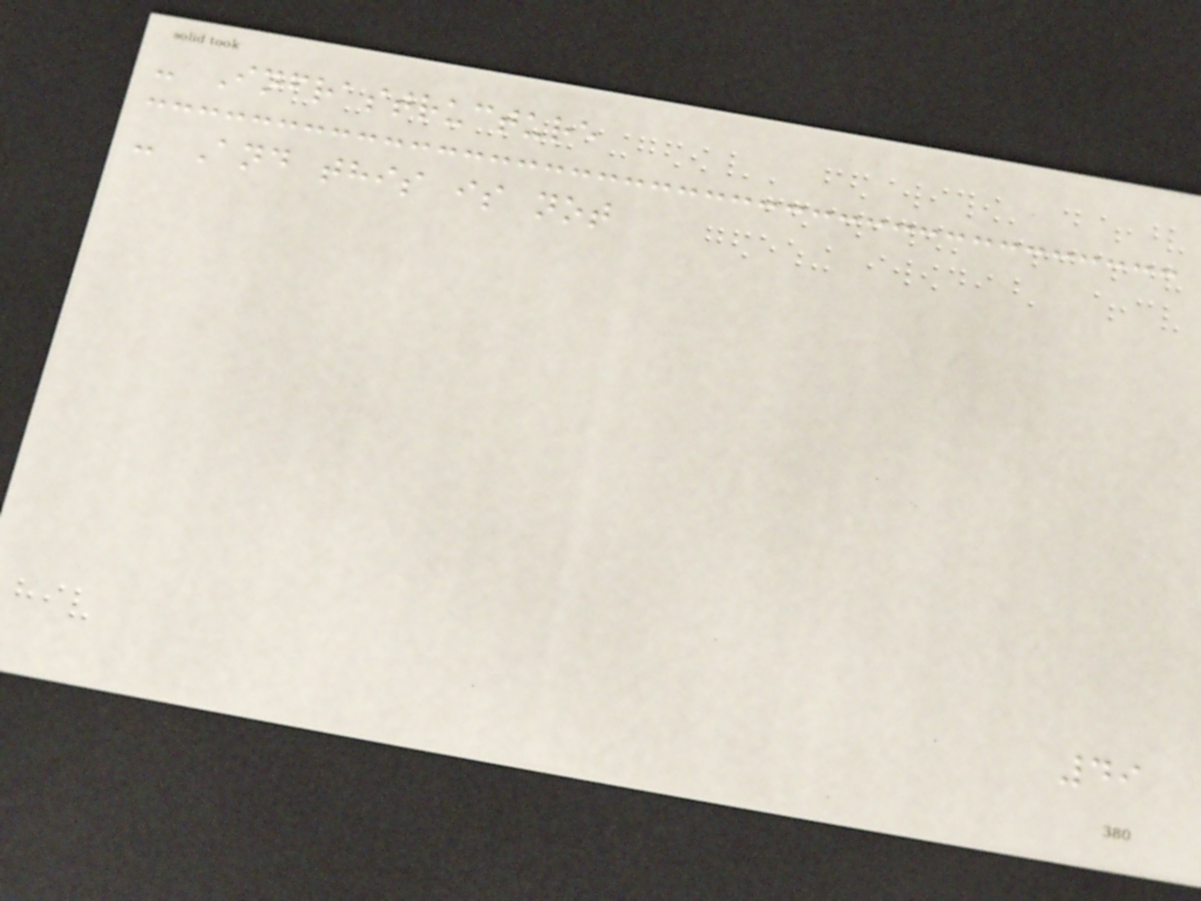- Infrastructure
- And this is not
49
